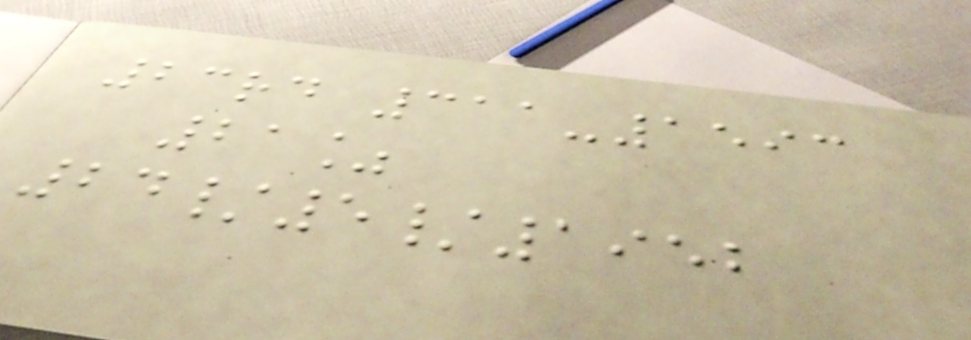23rd 311-1593
21%
24/5/1952
